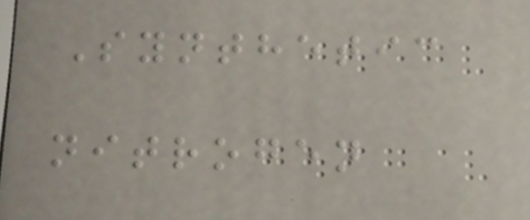Synthetic
nitrogen
